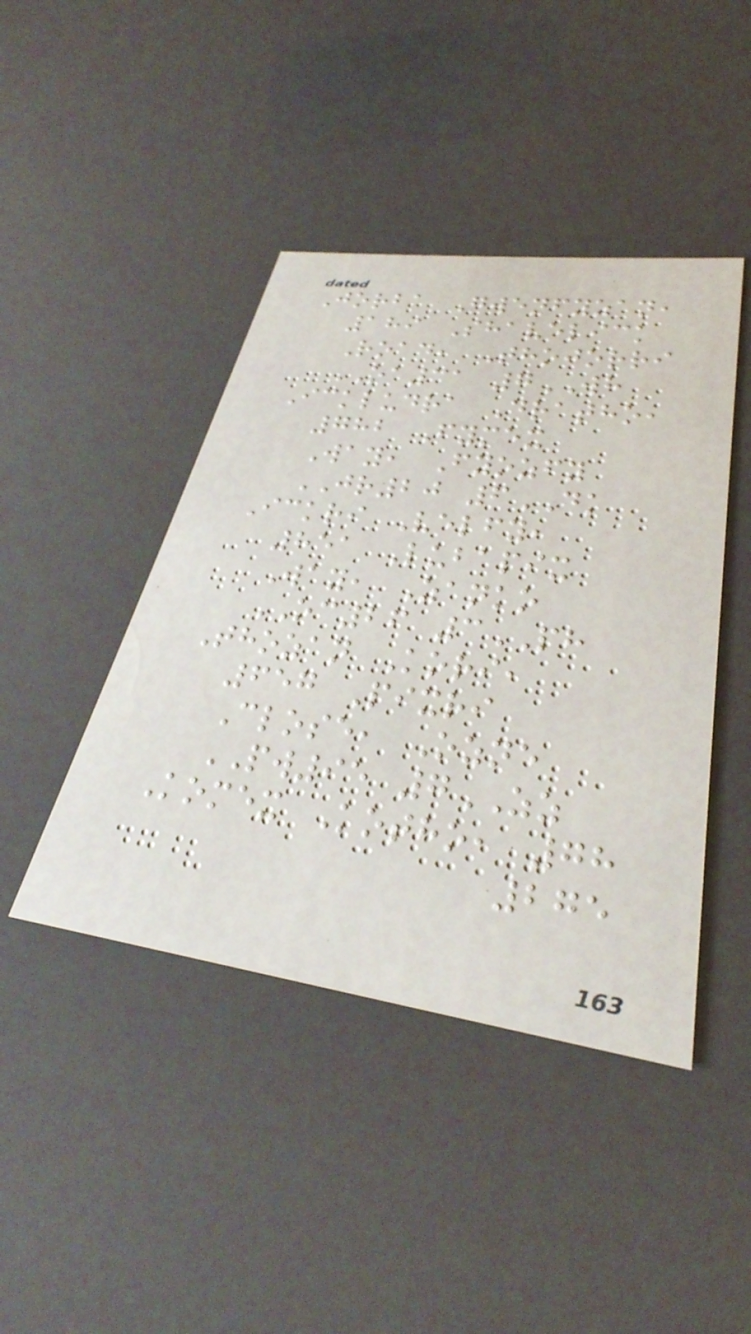Jorba Gwenfyzan,
189 Shavelick
Road, Thojorri
OA31 7WH
Ickludra Dratho,
782 Fymex
Way, Fyozfy
JR20 6DK
Ickri Velfy,
851 Lubapix
Way, Zanko
OC26 3PH
Thozan Kori,
657 Pixri
Close, Ozne
PW95 7ZZ
Komex Kotho, 78
275
